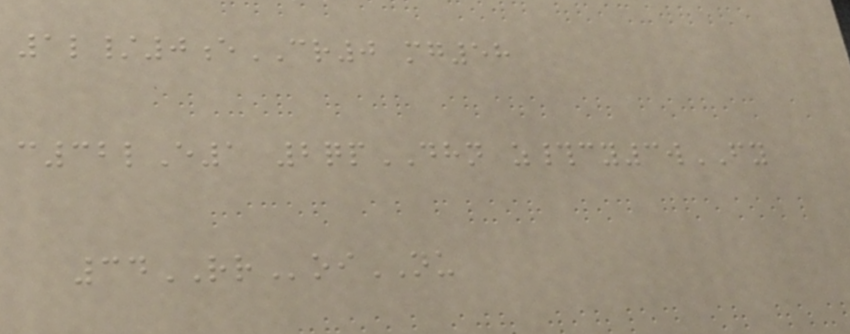1l/0eCR0 mg58
c32lE1 2qpDHN z#cy3wFY
34RRoiNU
